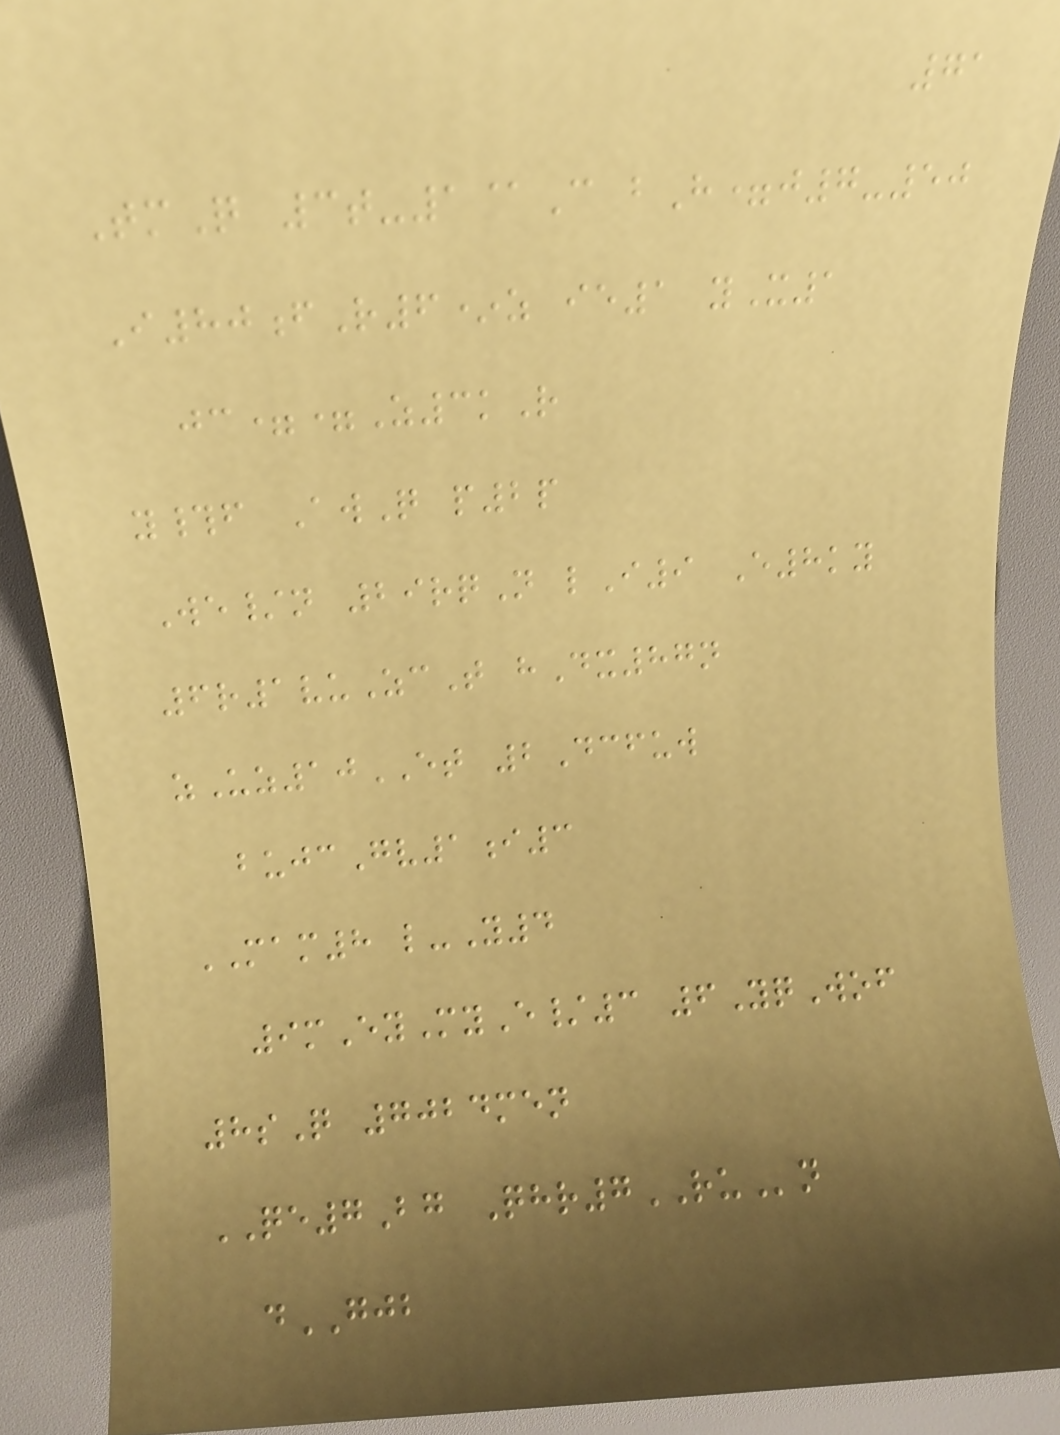71
TmQ 3t-1@C bH=j7-50
I80fR6*z ie1 yX1
jc==Z3kR
y#f AwQ p2p
We/n 29rqN lI9 E8ky
6r1vuZcT hDx87n
zUz10ET 2Dcfuw
bujcGv1i3
MAM8 l-Y4
9mEyMyE/3 6YqWof
8sQ 7024men
QE7Bg Qhr7RUn
dGJB
